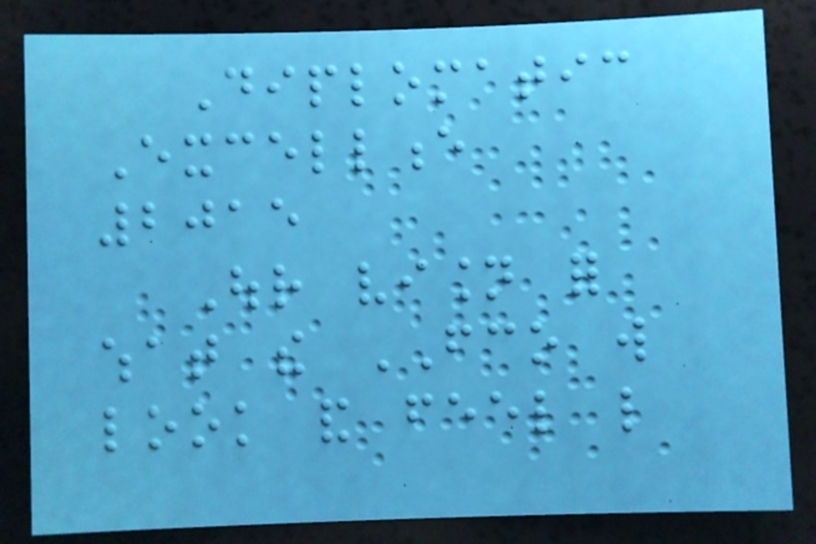Diplomatic
Excellence
2015
Our vision for
what the FCO will
look and feel like
